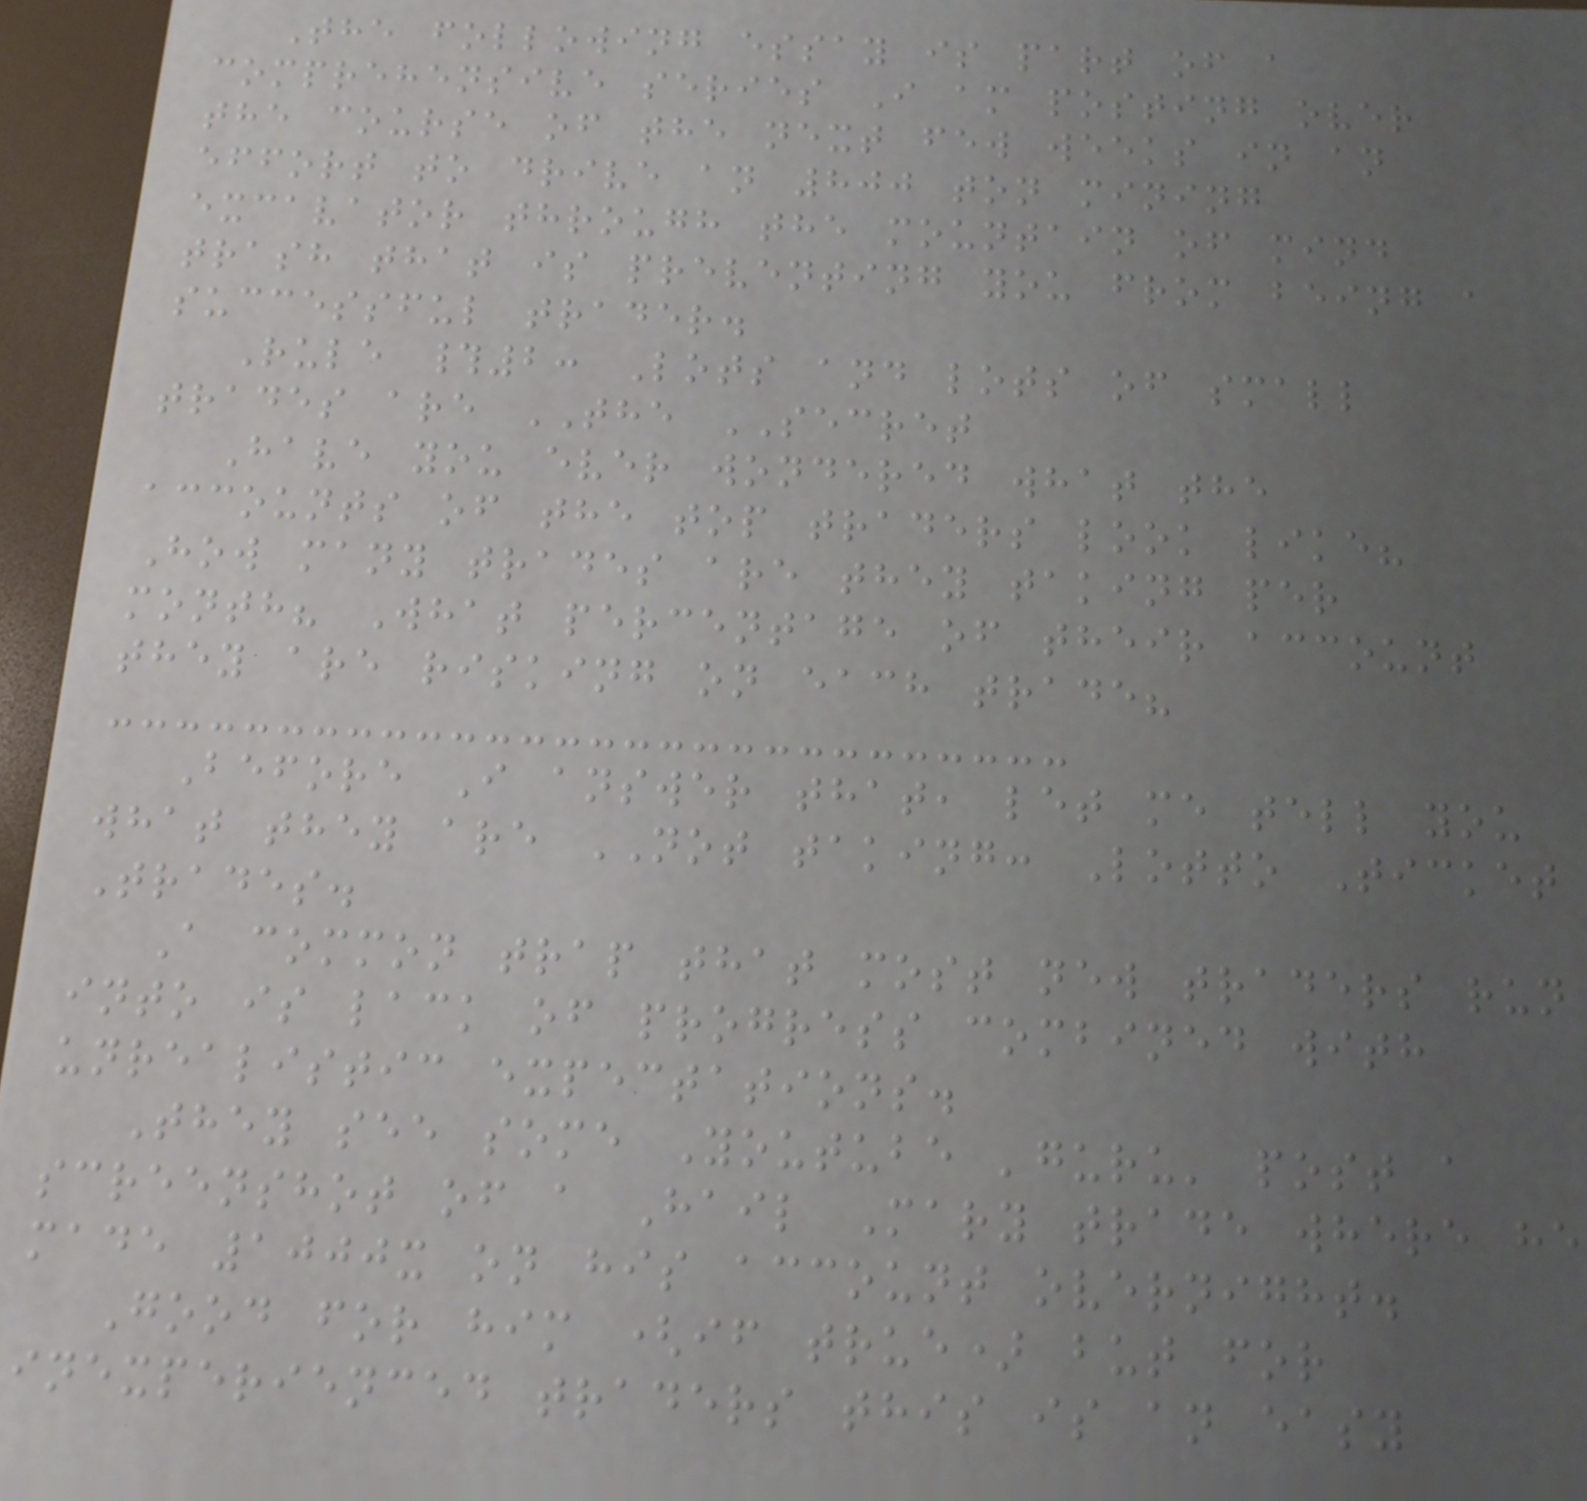The following essay is part of a
comprehensive series I am posting over
the course of the next few weeks in an
effort to drive an 800 ton mining
excavator through the mountain of mind
trash that is preventing you from being a
successful trader.
Rule #2: Lots and lots of small
trades are THE SECRET
Have you ever wondered what the
accounts of the top traders look like?
How many trades are they taking per
month? What percentage of their account
they are risking on each trade?
Before I answer that, let me tell you
what they are NOT taking: Lotto Ticket
Trades.
A common trap that most new traders run
into is lack of progress combined with
unrealistic expectations.
They see some Youtube 'guru' post a
screenshot of a Hail Mary trade where he
made 1000x on his account overnight.
Good for him (if true) but for
inexperienced traders this is an easy
